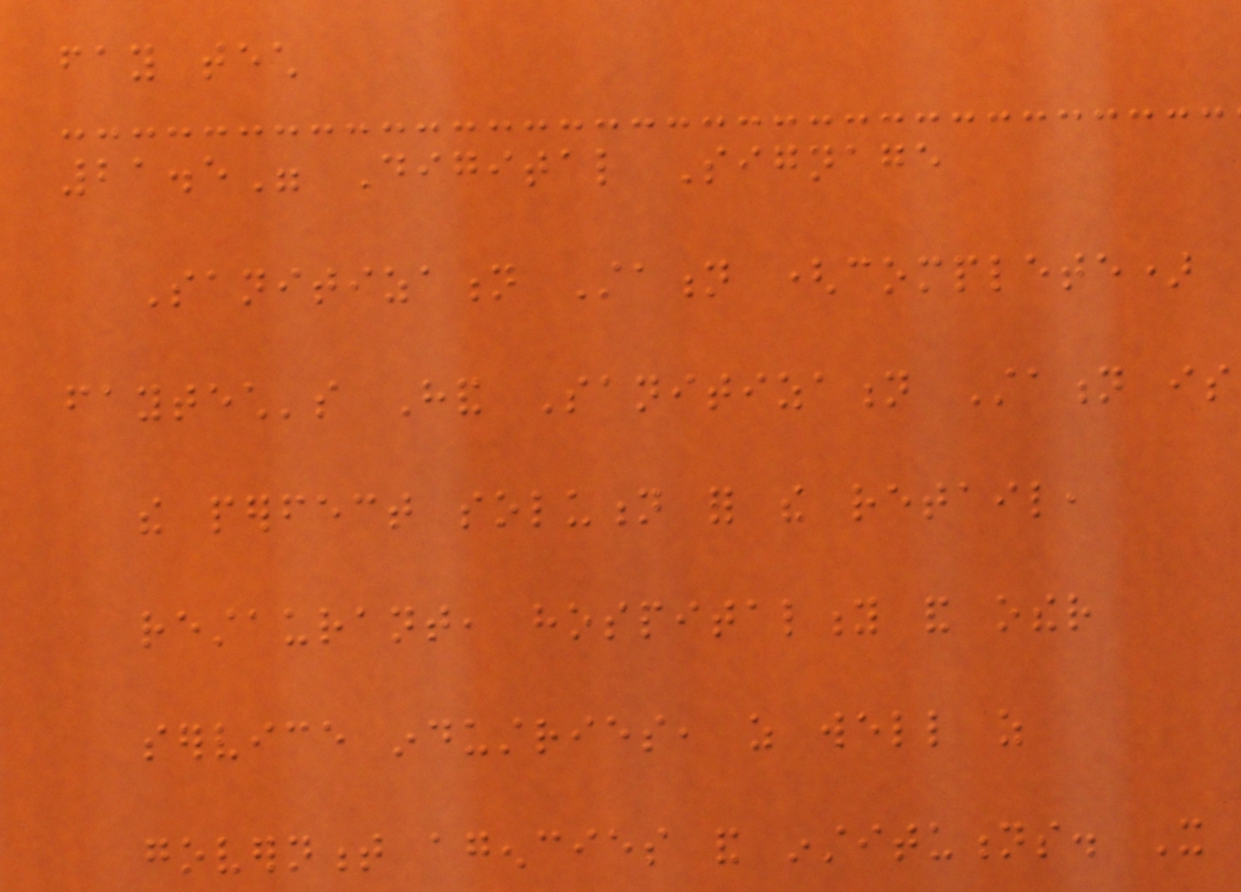fay tech
21.5" Digital Signage
Sanitization Station (complete)
faytech's Hand Sanitization Station is
the perfect solution for the retail,
restaurant, hospitality and other
service industries, as well as
government agencies and institutions. It
